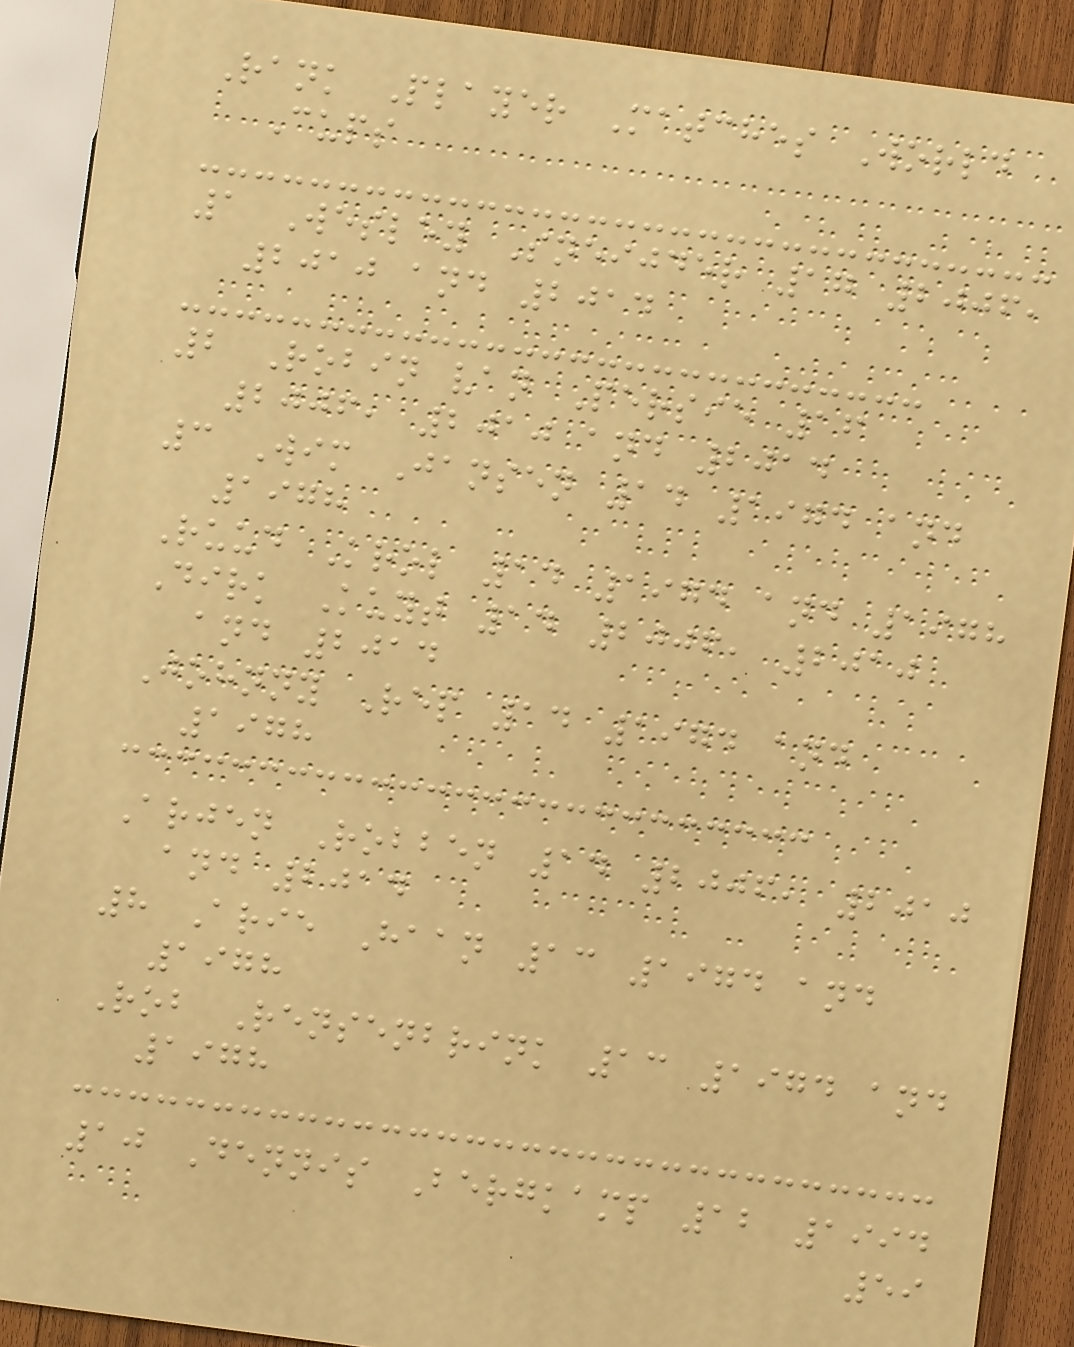Rank Player Matches World
Cups
1 Wesley Sneijder 17 2006,
2010 and 2014
2 Robin van Persie 16
2006, 2010 and 2014
3 Wim Jansen 14 1974 and
1978
Ruud Krol 14 1974 and 1978
Dirk Kuyt 14 2006, 2010
and 2014
Johnny Rep 14 1974 and
1978
Arjen Robben 14 2006, 2010
and 2014
8 Arie Haan 13 1974 and
1978
Rob Rensenbrink 13 1974 and
1978
10 Dennis Bergkamp 12 1994
59
